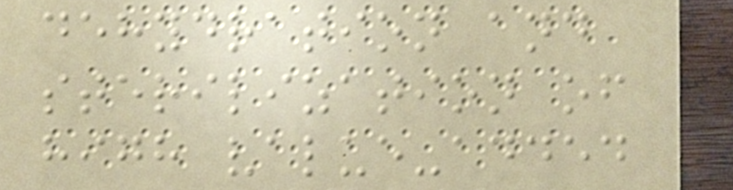dehydration and
sterilization of
high value-added
